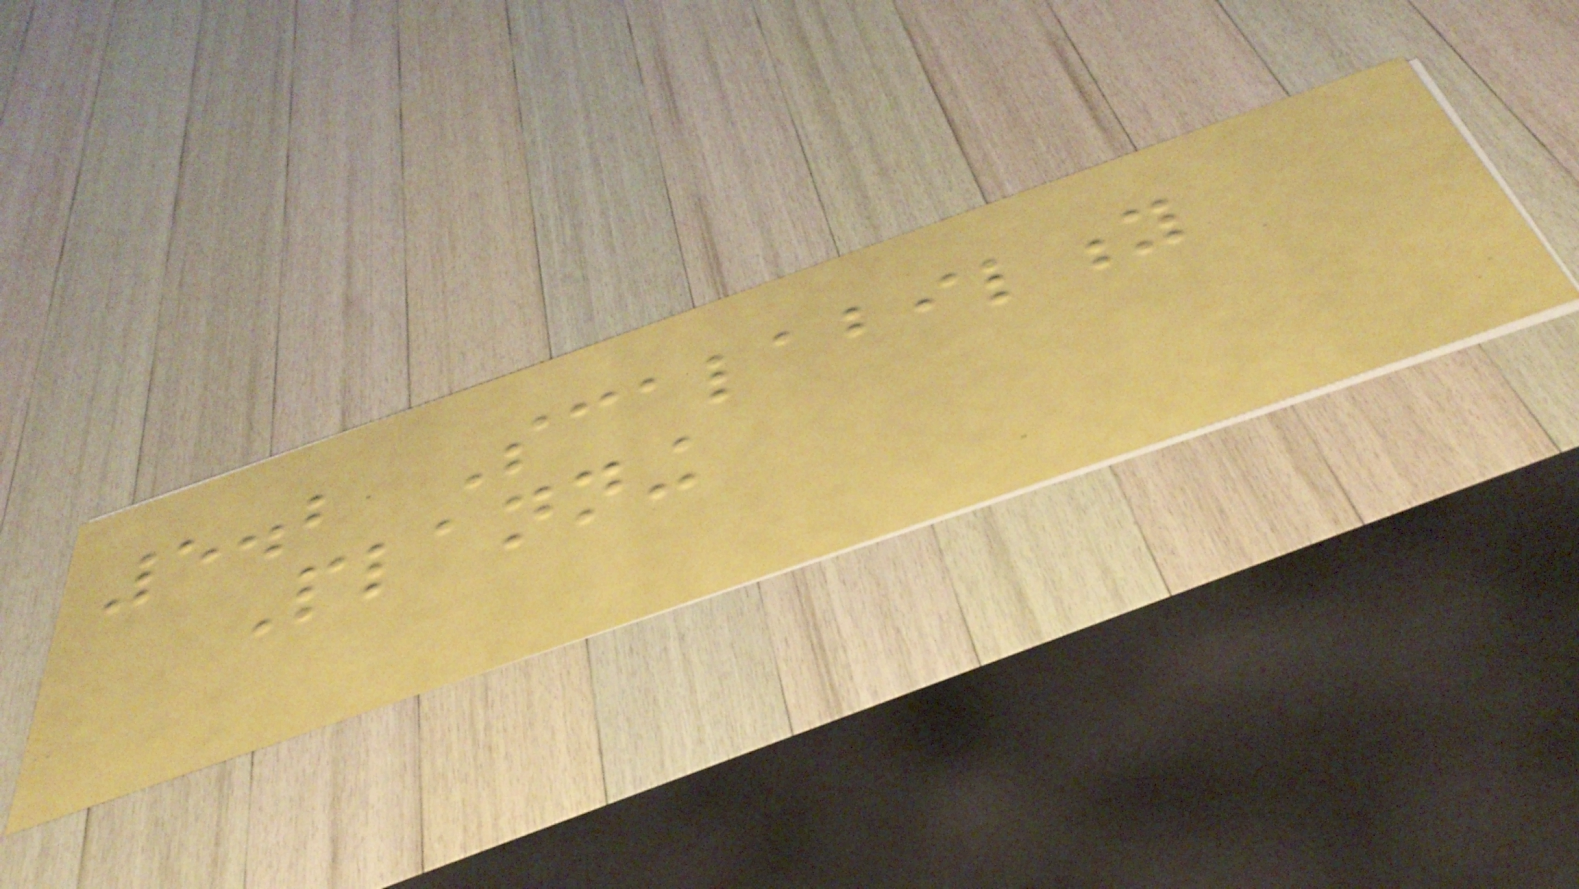5.2 Scalability
Planning
